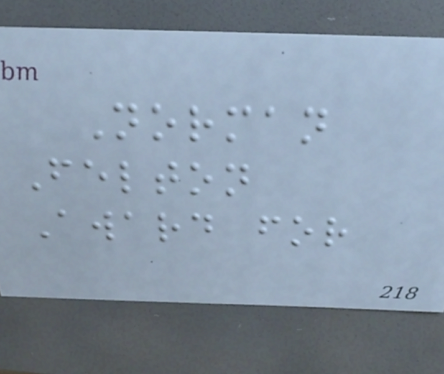Norman
Felton
Award for
